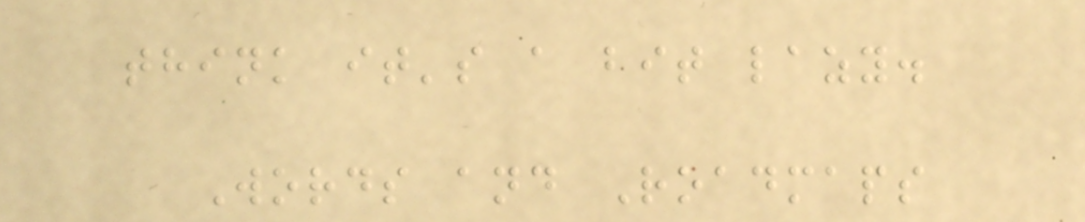think it's a bit lazy.
Words and Roadmaps
